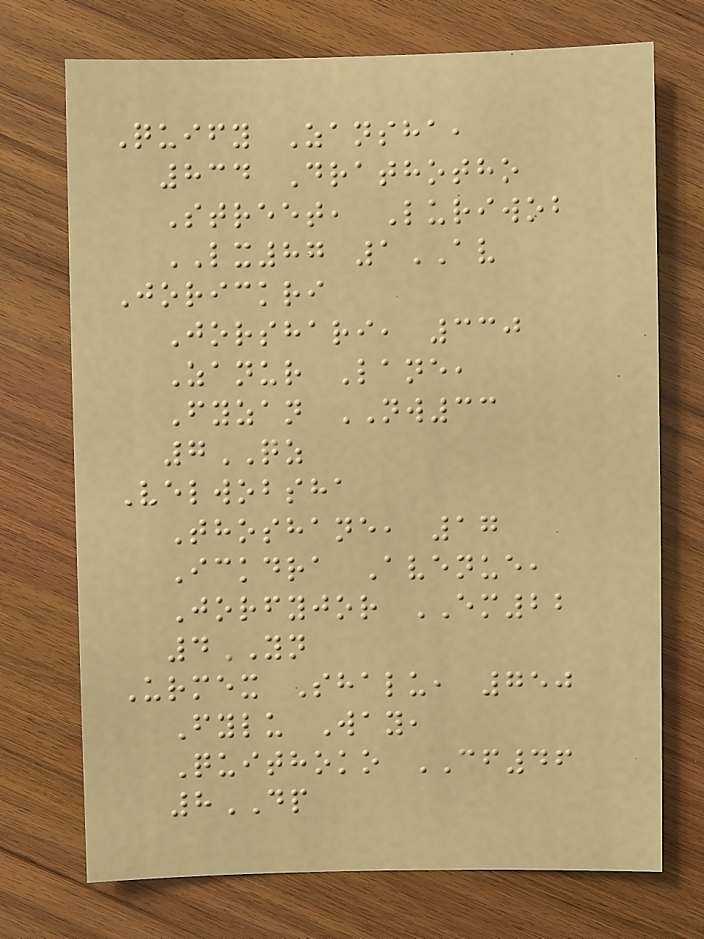Quify Zansha,
834 Drathotho
Street, Luriwob
LX87 1AV
Jorickri
Jorshari, 330
Zanur Lane,
Fyzan NW33
7QZ
Velwobsha
Thoshane, 17
Ickdra Avenue,
Jorfyjor EM22
4YN
Urmex Shalu, 750
Fylu Way,
Quithoko CF46
8DP
